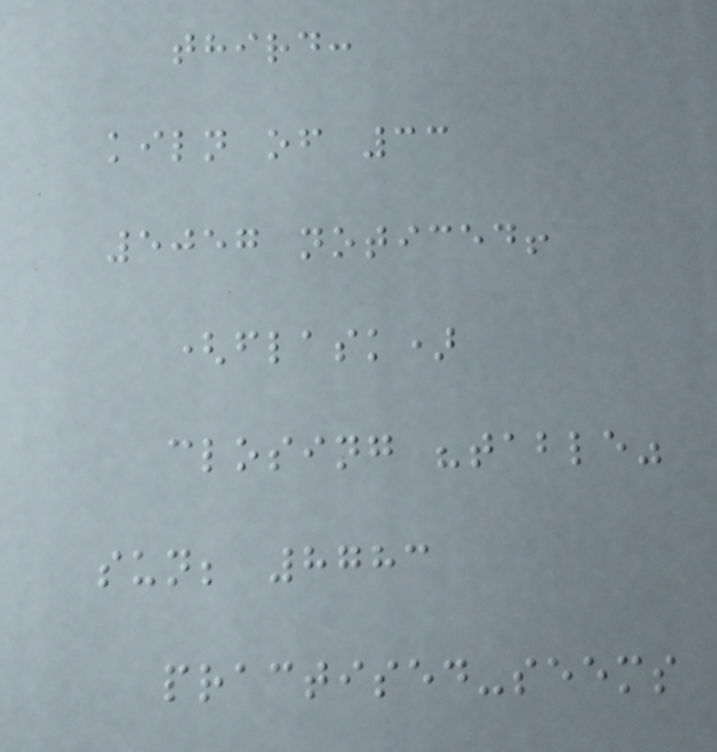third:
kiln of 33
5057 noticed!
(flask)
closing "table"
sun; 8783
practised-seems
